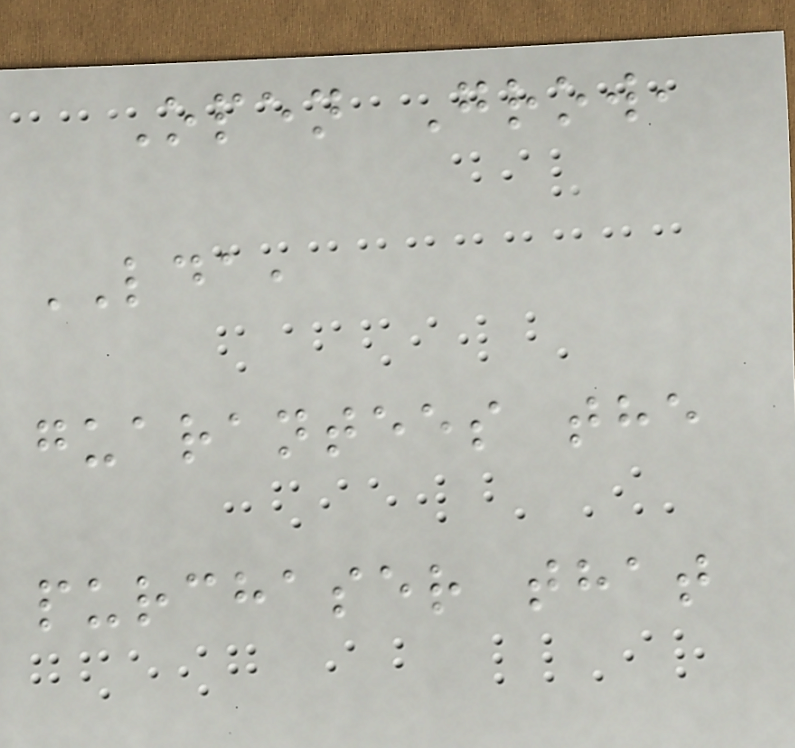Open Grow,
LDA,
guarantees the
purchaser that
